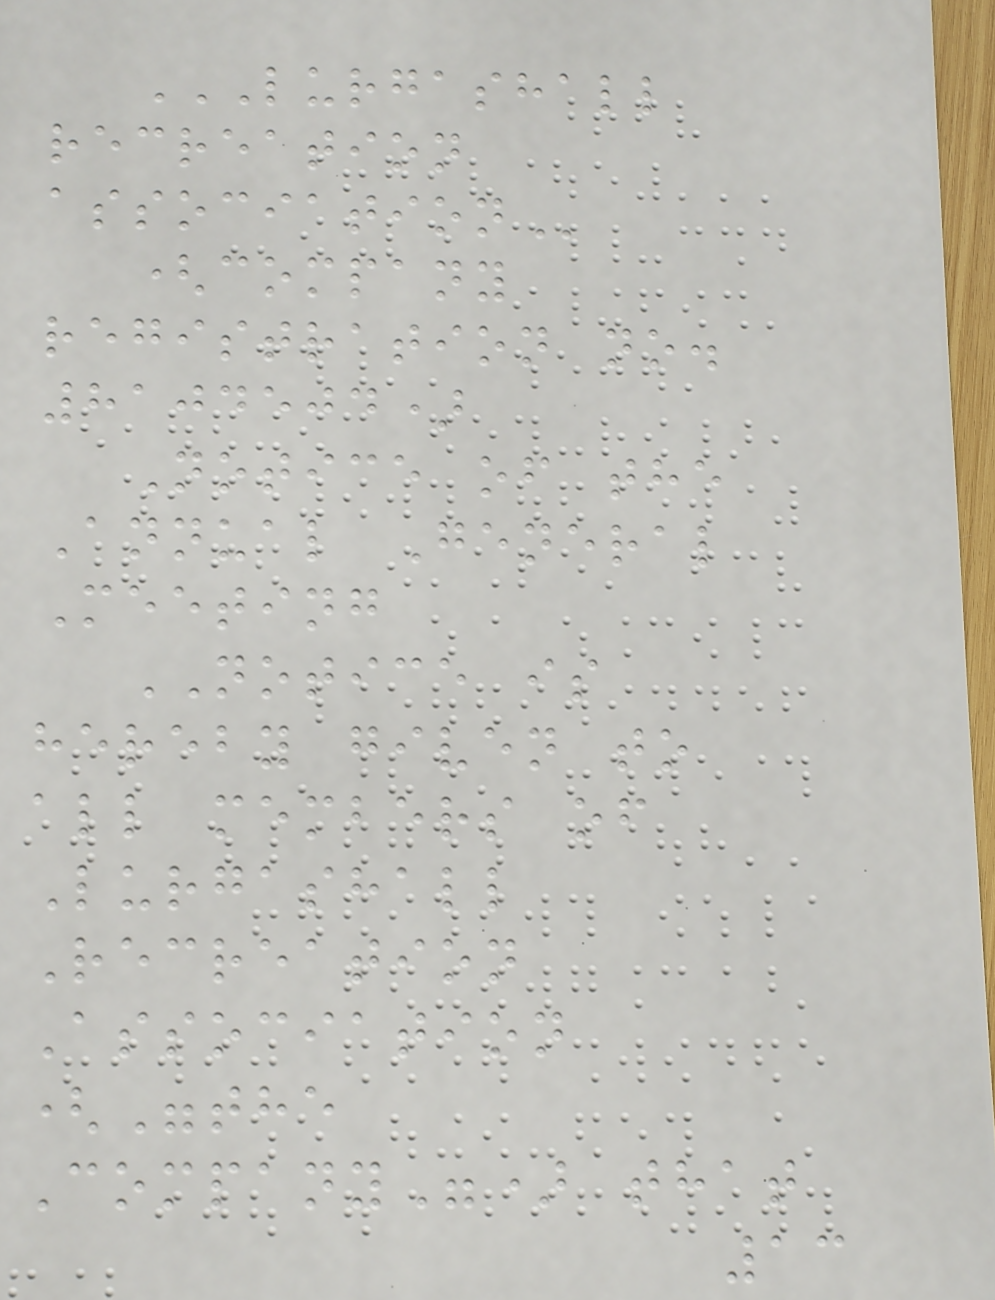LURGASHALL
RECREATION
ASSOCIATION
(company
registration no.
8104504)
Notice of the
Annual General
Meeting
NOTICE is
hereby given to
all members of
Lurgashall
Recreation
Association
("the
Company") that
13
